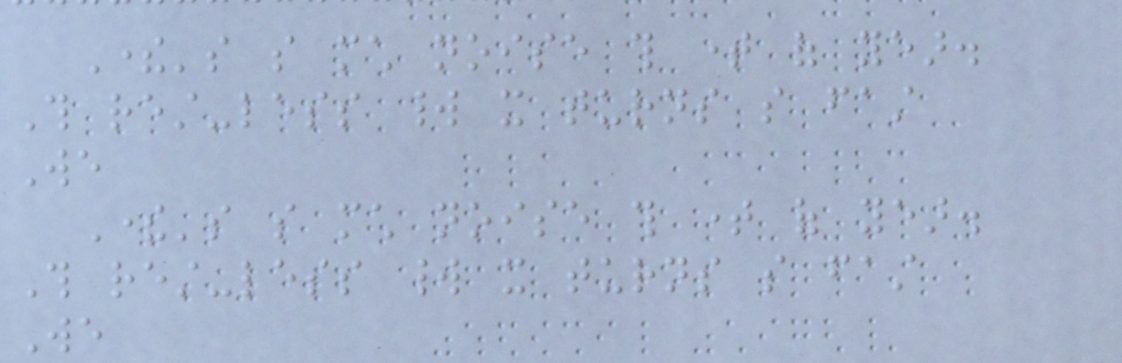There's so much noise this time of year.
This rest-less world it turns so fast
We
There's so much noise this time of year.
This rest-less world it turns so fast
We
